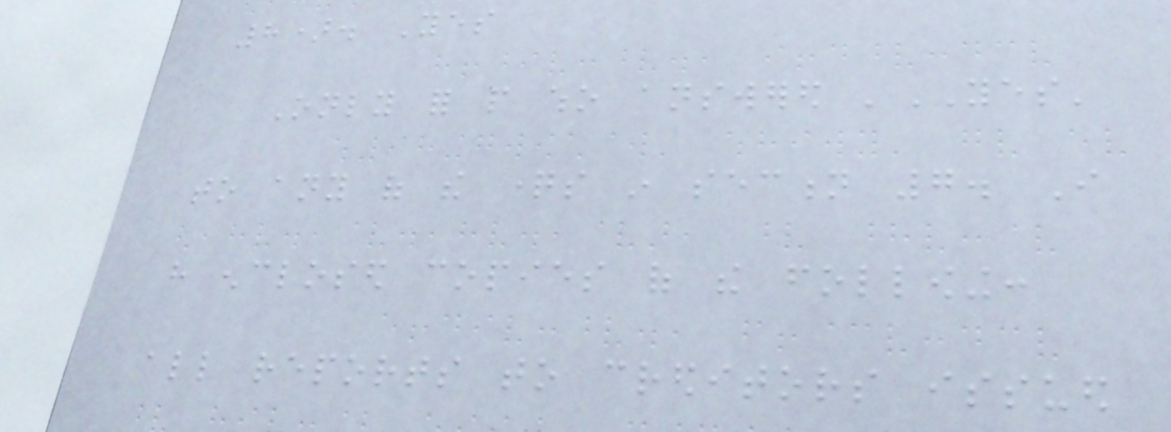8). Yes
Only for people who answered 'YES'
to any of the questions in section 7. I
have enclosed copies of the following:
all reports to creditors issued
